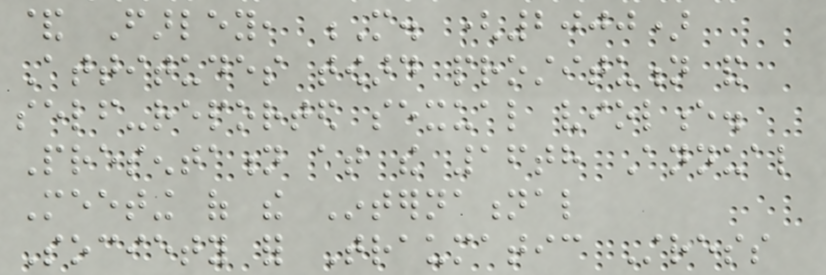& Farley, M. (2000)
Attitudes toward prostitution and
self-reported sexual violence.
Presentation at the 16th Annual
Meeting of the International
Society for Traumatic Stress
